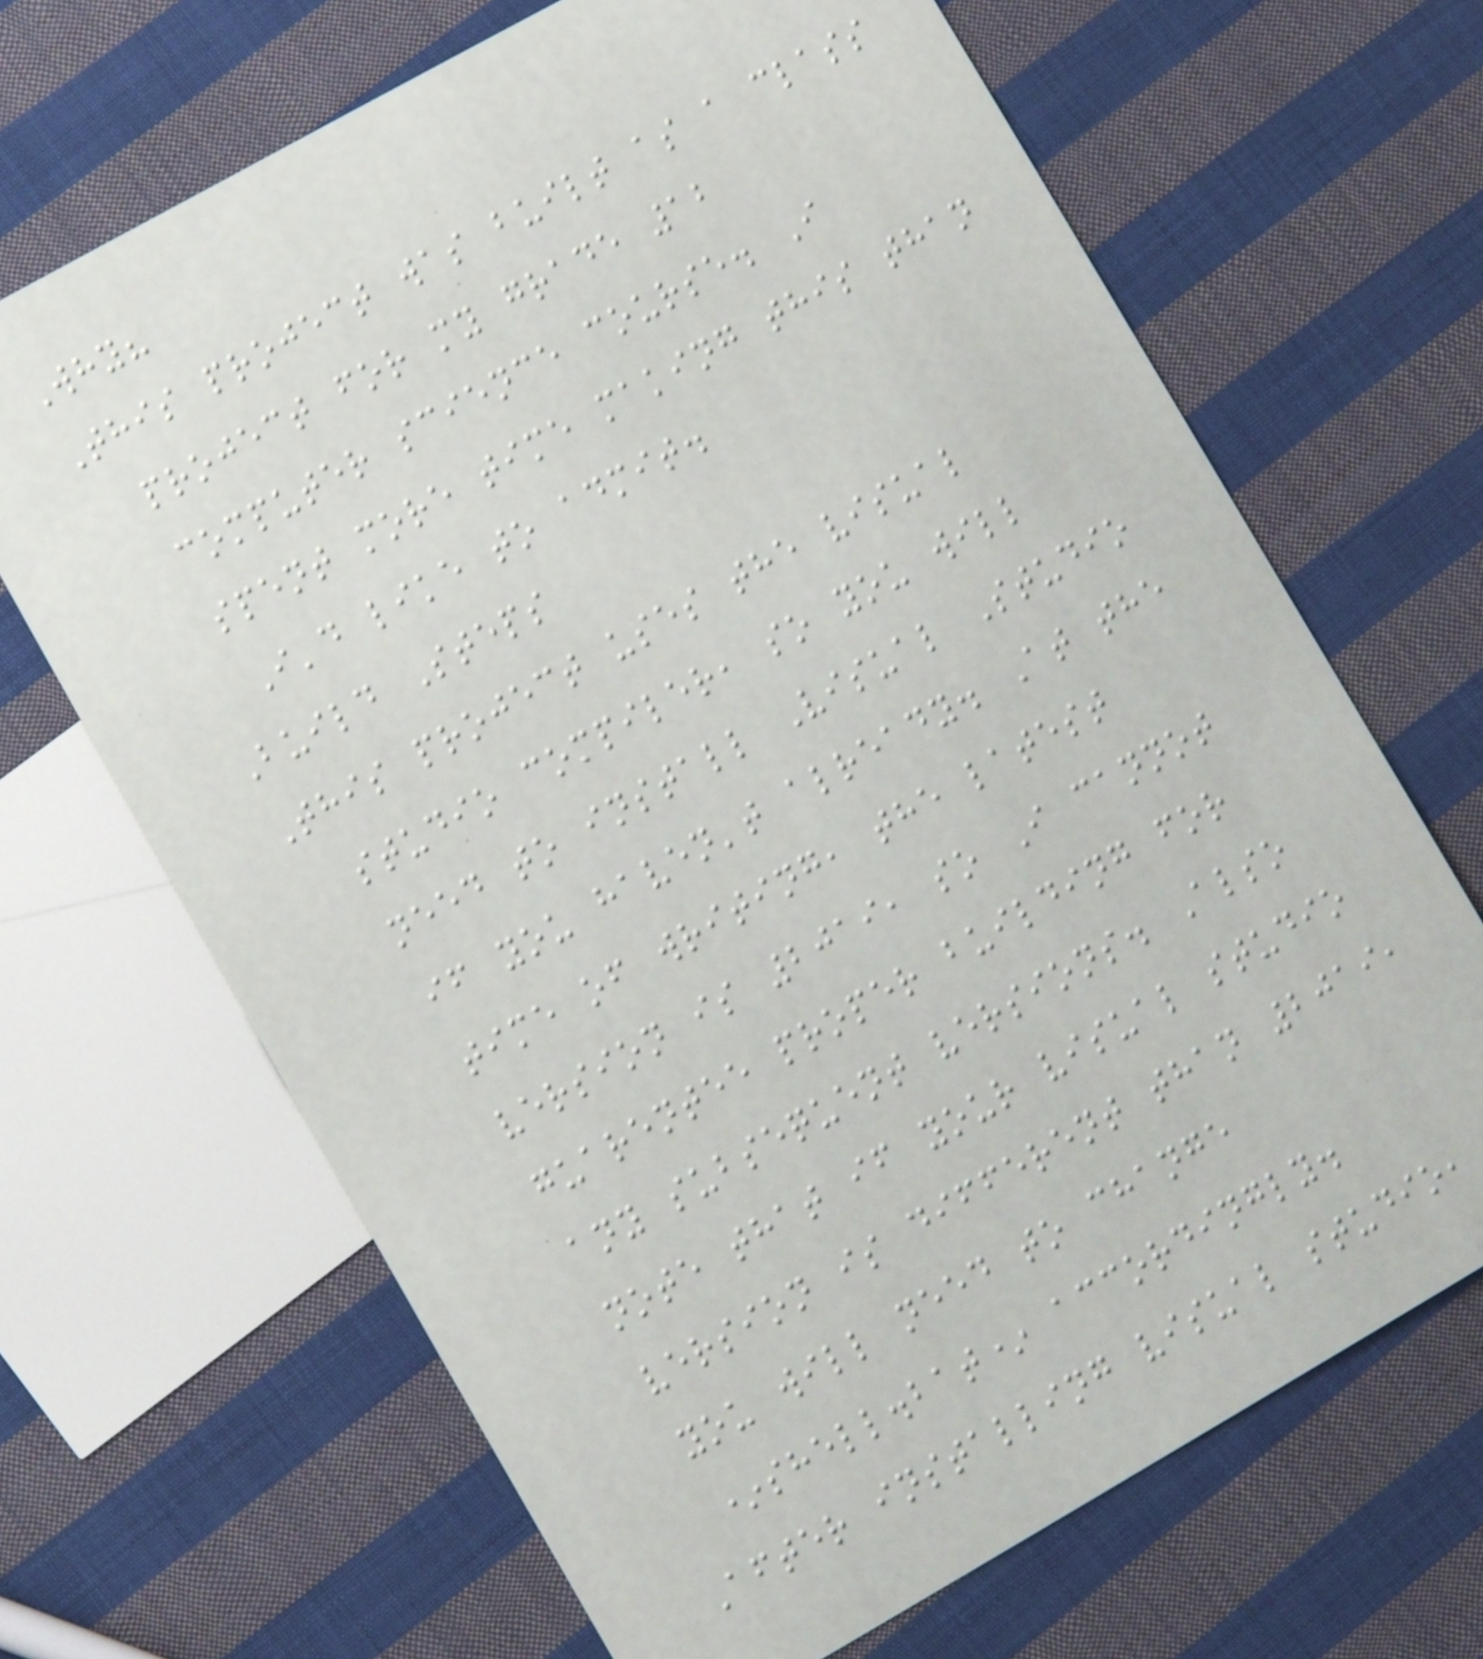Why?
This project was built as a class
project for my grade 12
computer science course. I
spent more time making this than
I'd like to admit.
Build Steps
This project uses the visual
studio compiler, so you will
need to install Visual Studio
if you haven't already. At the
time of writing, the latest
version is 2019, so I cannot
guarentee proper building for
any subsequent versions. Also
note that if your visual studio
version is different than 2019,
you will need to change
*shell.bat* accordingly.
After installing visual studio,
